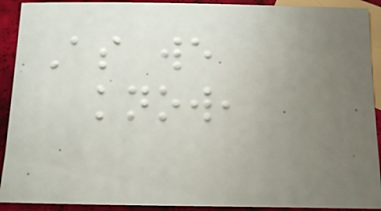As we
know,
